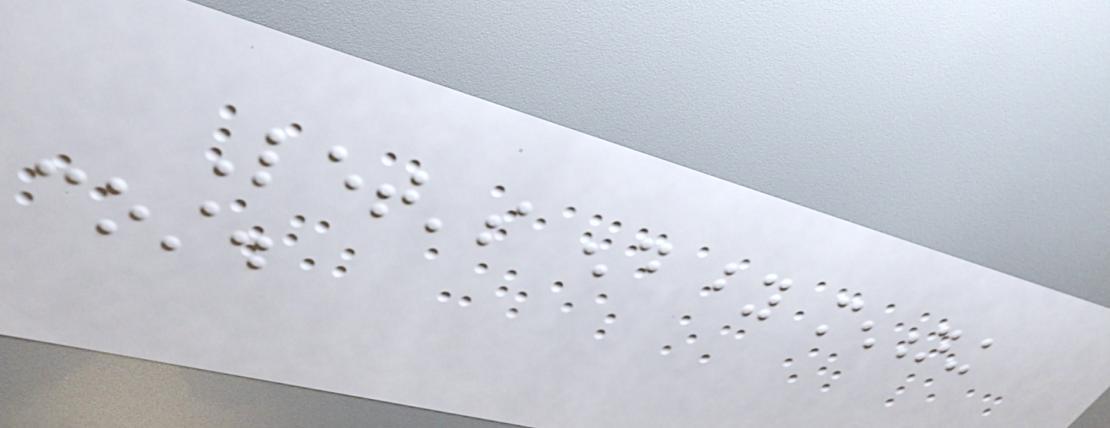Let's end by mentioning
cost.
